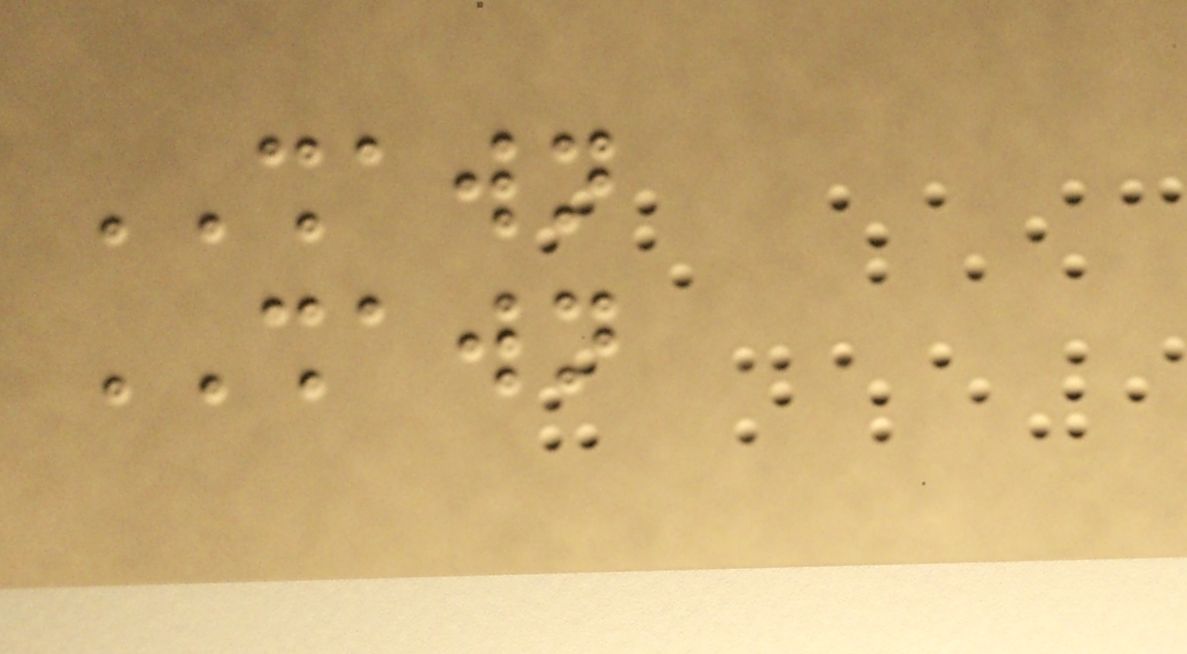SHAWN
SHAWN
